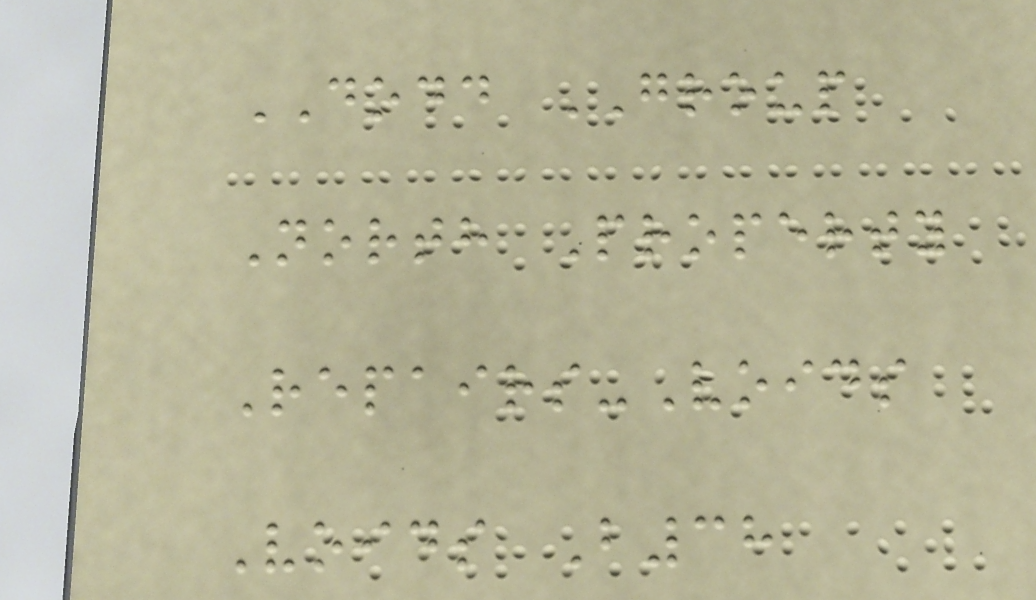DODD GROUP
North Property
Repairs-Voids
Voids B38
